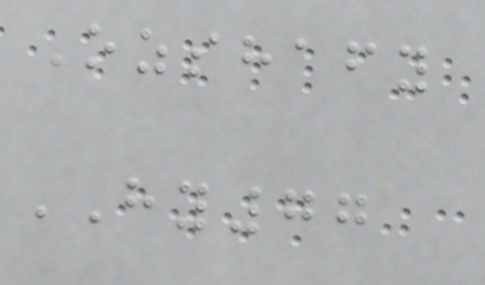Ozshafy
HY77
